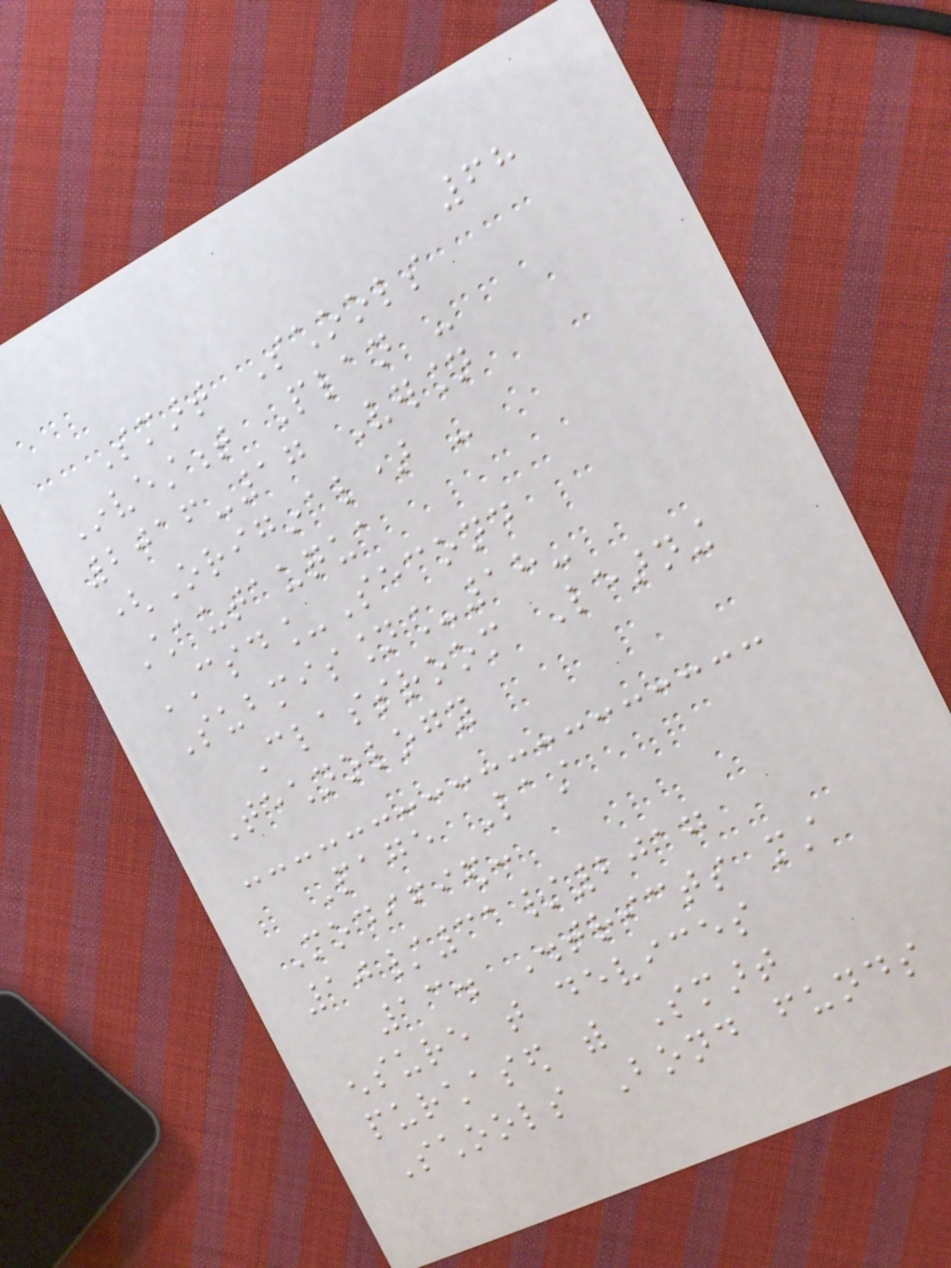68
Smart Schools
Investment Plan -
2016-17 Version
(Original) -
Chautauqua
CSD_Second
Submission_18-
Classroom Learning
Technology
Page Last
Modified:
10/31/2017
13. Districts must
ensure that devices
purchased with Smart
Schools Bond funds
